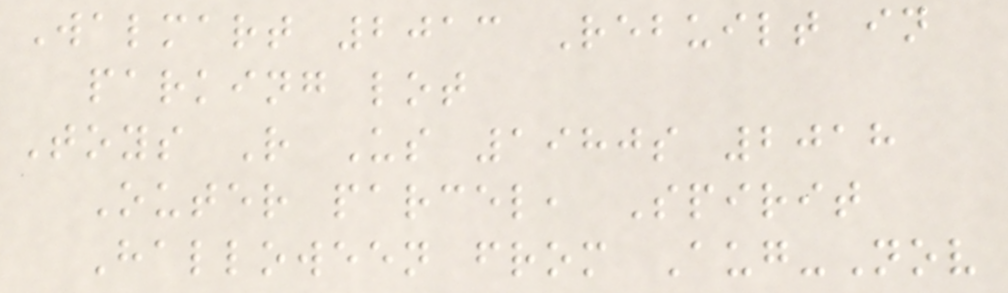Walmart 2013 Rebuilt in
parking lot
Toys R Us 1980s 2018
Outer parcel, Spirit
Halloween from Aug-Nov
